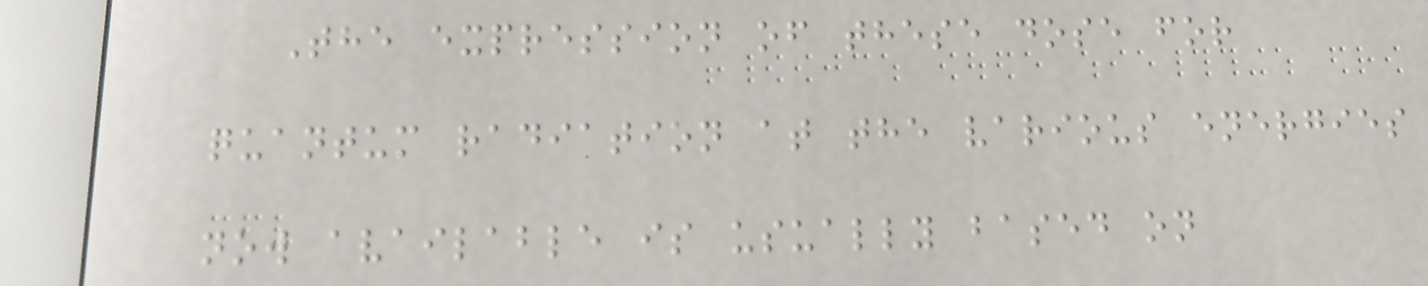The expression of these dose for
quantum radiation at the various energies
now available is usually based on
